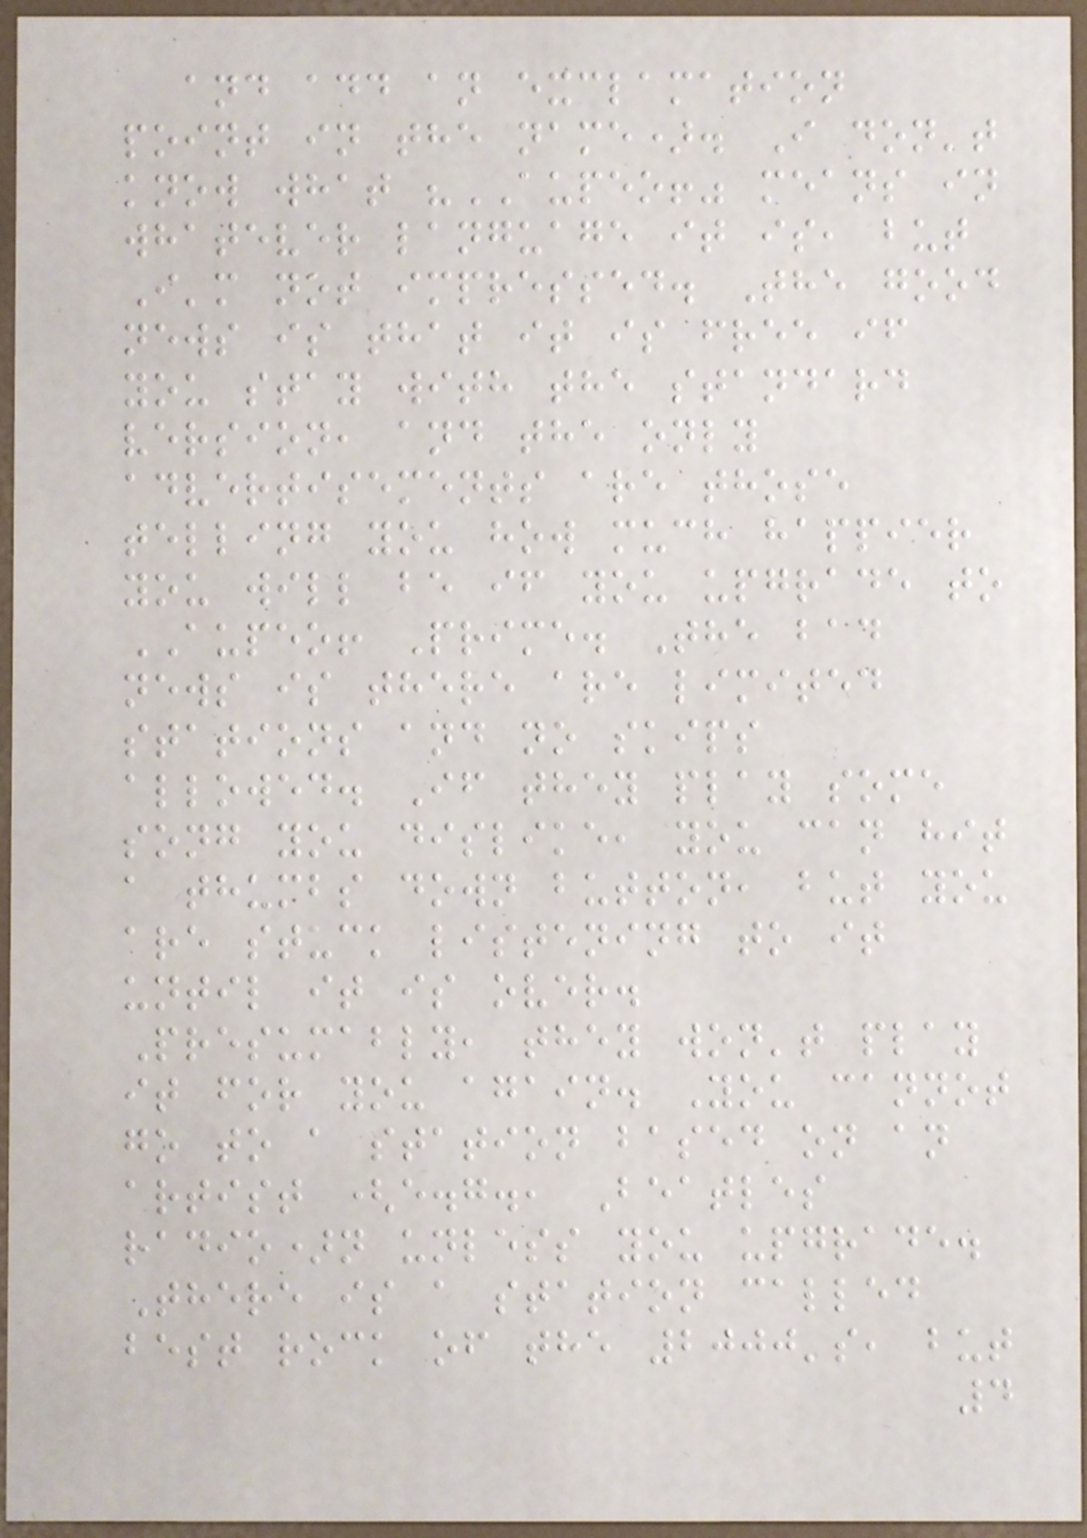and add an exclamation
point in the name). I don't
know what "AUPEO!" means in
whatever language it is, but
I'm not impressed. The good
news is that it is free if
you stay with the standard
version, and the only
advertisements are those
telling you how much happier
you will be if you upgrade to
AUPEO! Prime. The bad
news is there are limited
stations and no skips
allowed. If they play some
song you dislike, you can hit
a thumbs down button, but you
are stuck listening to it
until it is over.
Presumably, they won't play
it for you again. You cannot
go to a station based on an
artist (e.g., Beatles
radio)n unless you upgrade.
There is a station called
best rock of the 2000's, but
4
